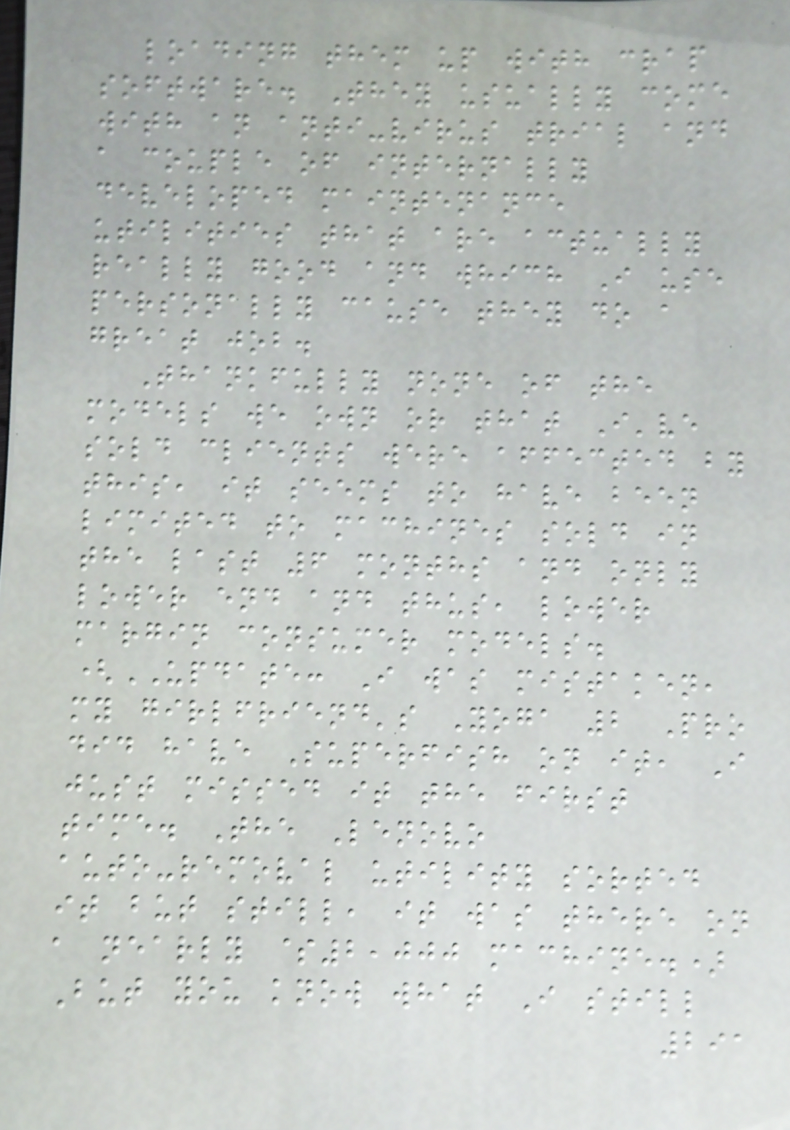loading them up with crap
software. They usually come
with an anti-virus trial and
a couple of internally
developed maintenance
utilities that are actually
really good and which I use
personally cause they do a
great job.
Thankfully none of the
models we own or that I've
sold clients were affected by
this, it seems to have been
limited to machines sold in
the last 6 months and only
lower end and thus, lower
margin consumer models.
(UPDATE: I was mistaken,
my girlfriend's Yoga 2 Pro
did have Superfish on it, I
just missed it the first
time. The Lenovo
auto-removal utility sorted
it but still, it was there on
a nearly $2,000 machine.)
But you know what I still
291
